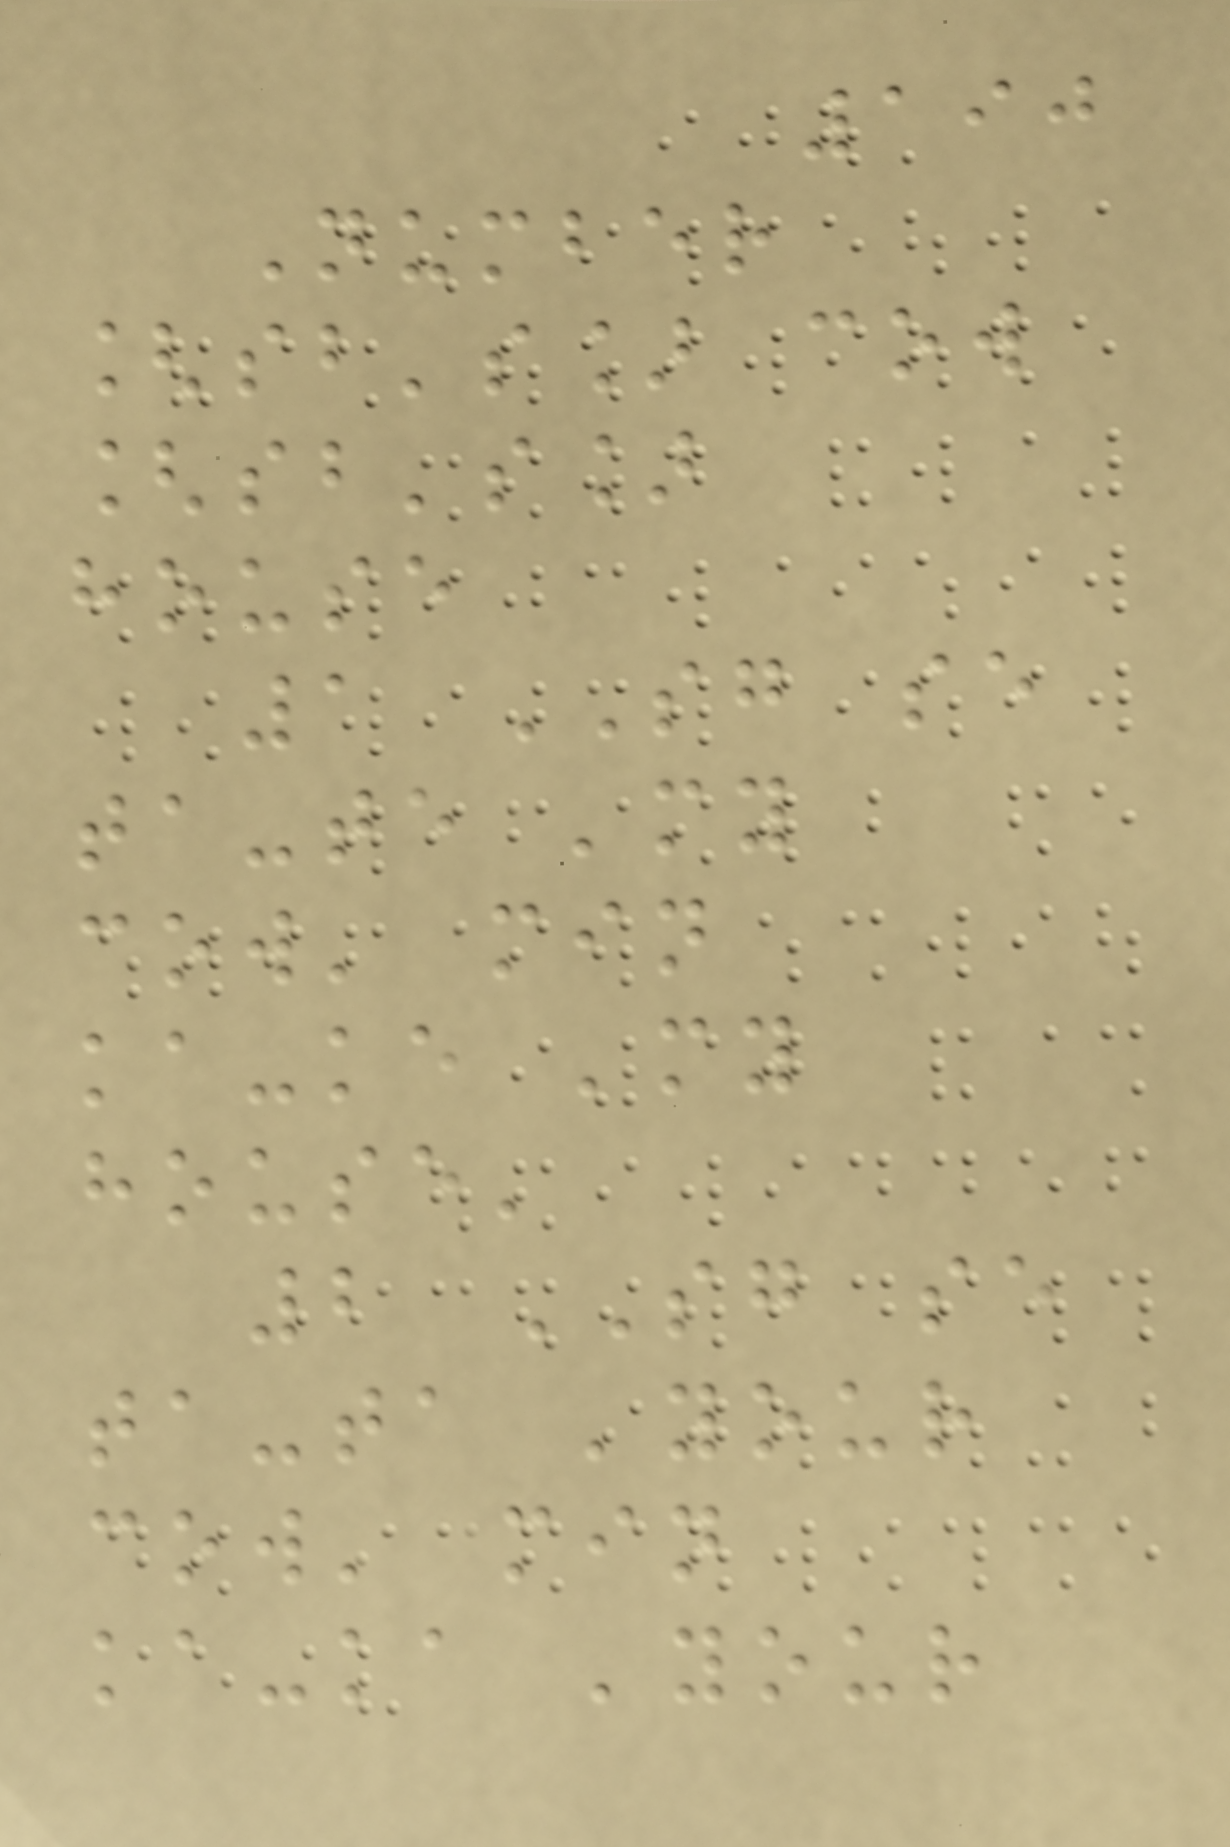190
Number
[sb's] cow
[sb's]
house
1 SG se
ta-te 'my
cow' min
ka-ke 'my
house'
2 SG se
ta-ta 'your
cow' min
ka-ka 'your
